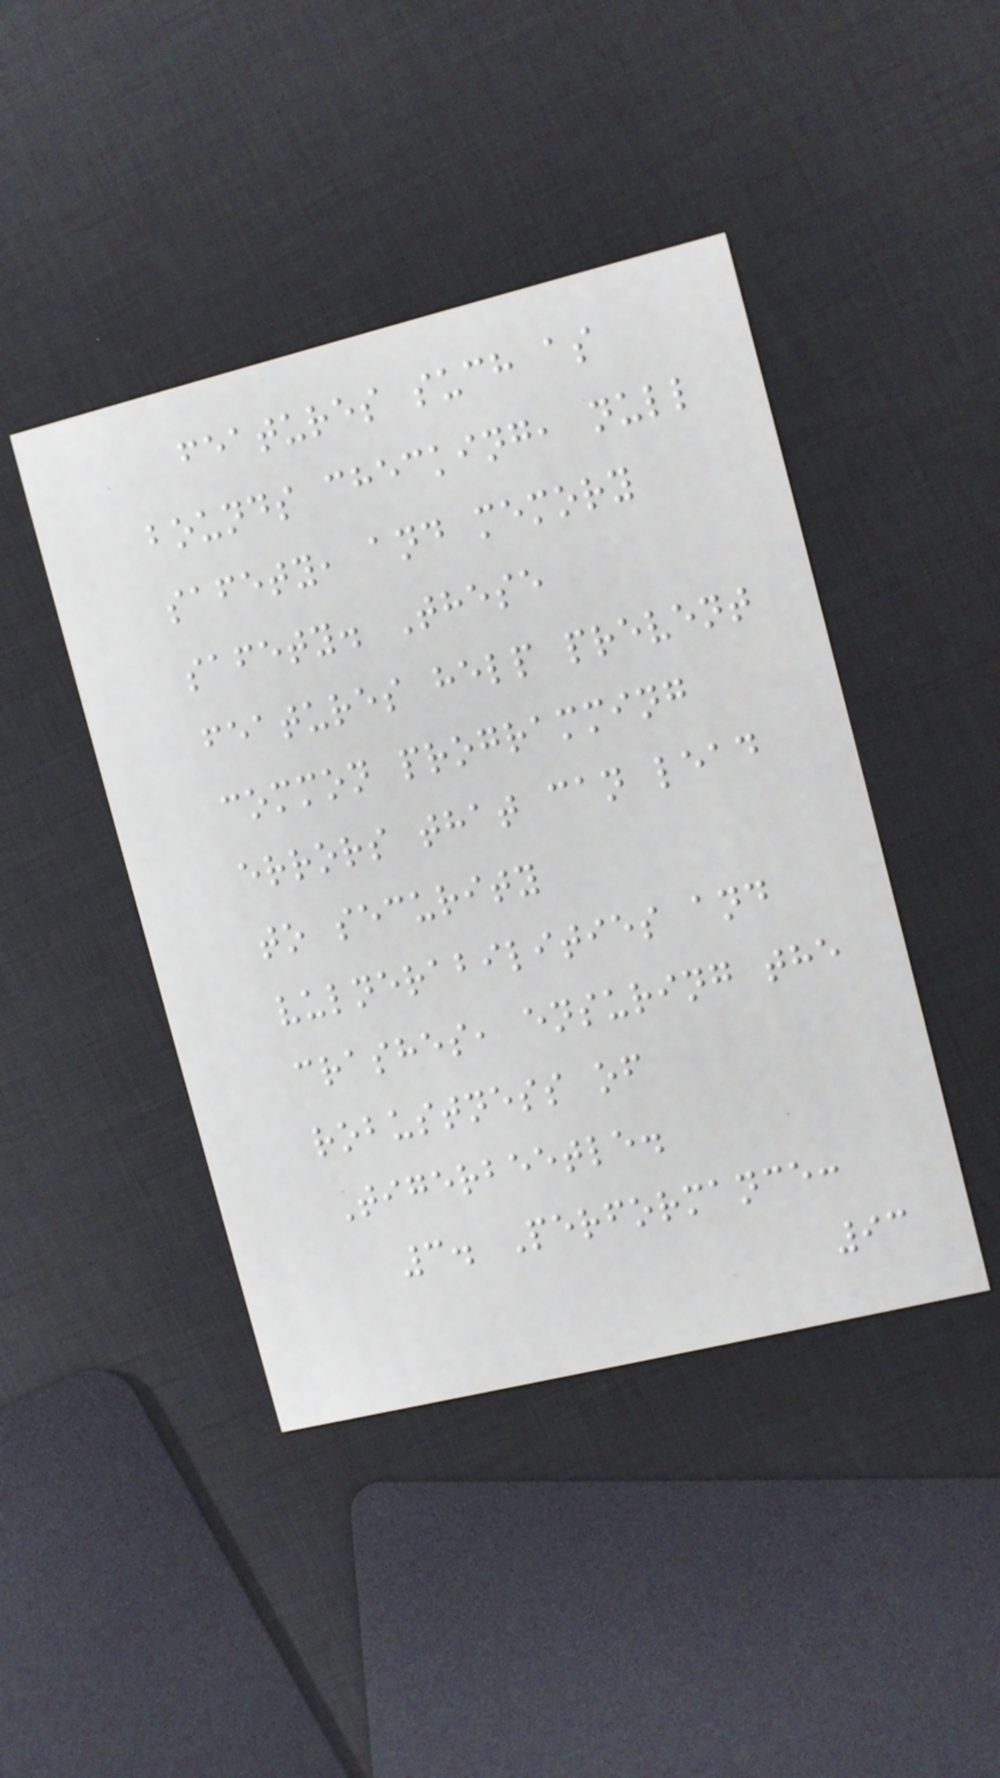features such as
bounds checking, null
safety, and memory
safety. These
features help prevent
common programming
errors that can lead
to security
vulnerabilities and
crashes, ensuring the
robustness of
Tigerbeetle.
3. Performance:
93
